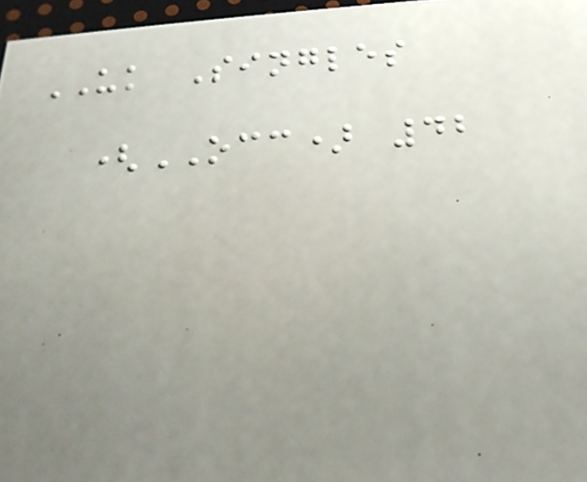UK Singles
(OCC) 42
